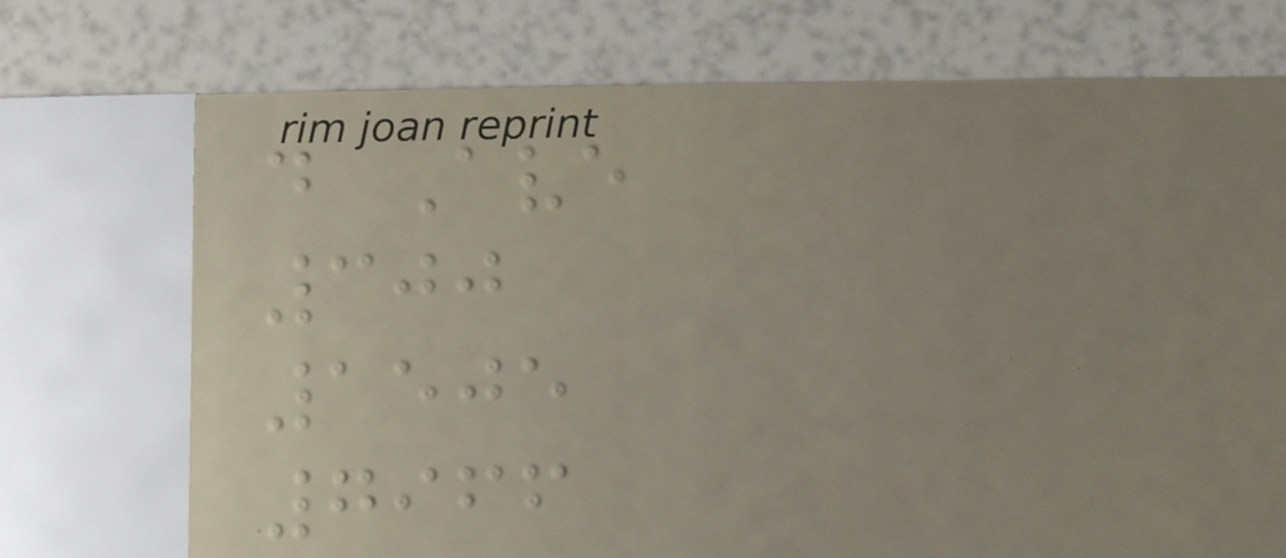d Ave
300
1505
7966
